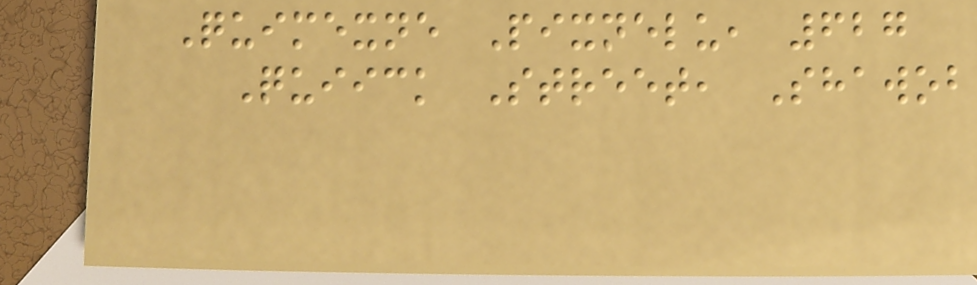Quimexne Pixnelu, 627
Quiick Street, Shawob
